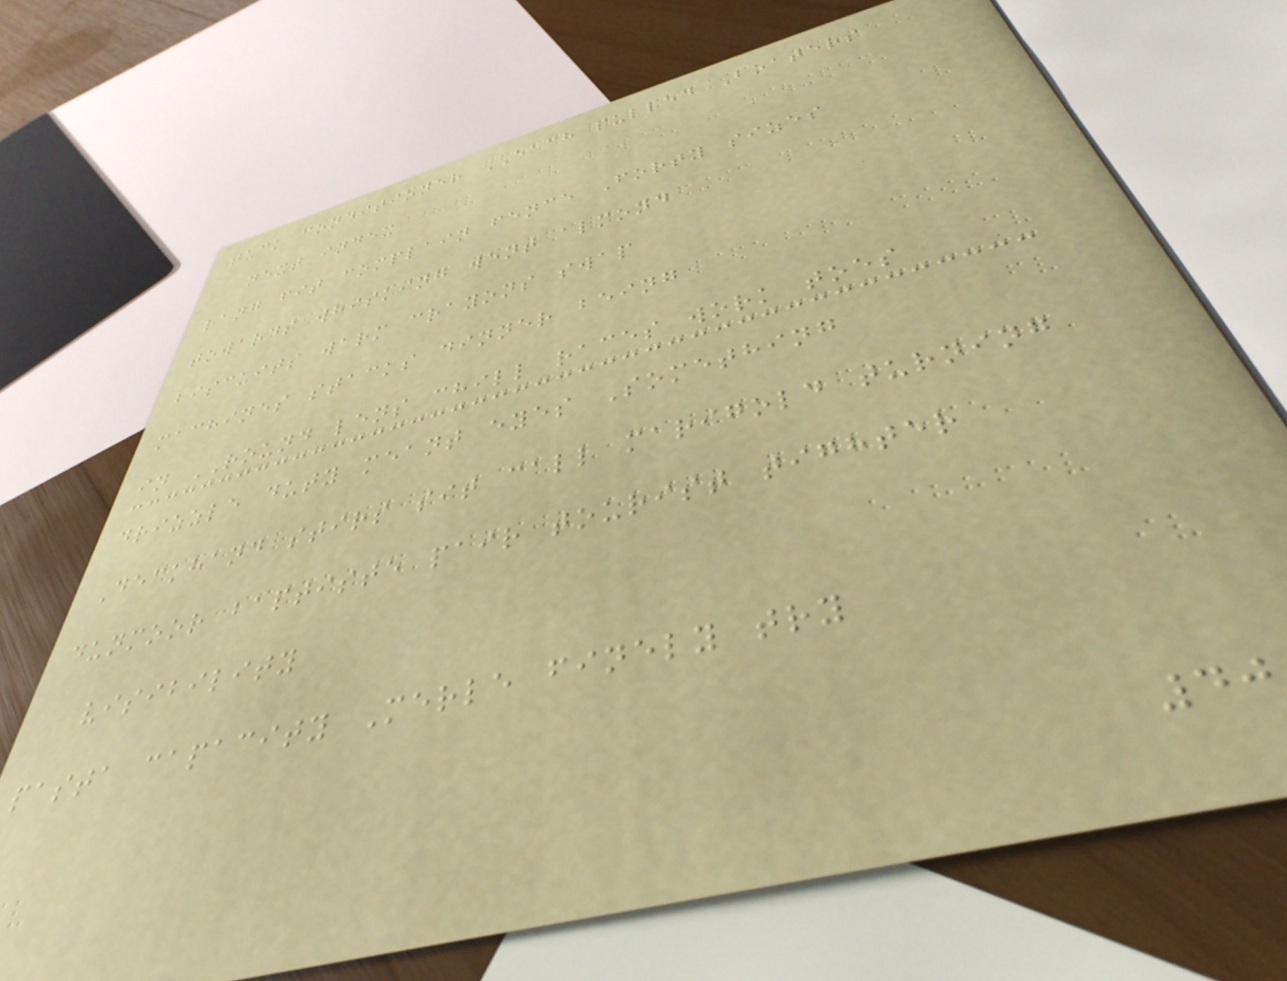tuck conditioner EACH pulled Boaters
next index
rang fit complain fence Forty sizes
towards whisking went almond
biscuits warm crayons swap
machines stacks dinner being
in ROUND lens chill races work toes
drizzle duty meant eyes Something
Deckhand stirs sit call marigold turning
dunmoor baptiste pair tourist tighter
visibility
pasta capacity Merle finely try
40
